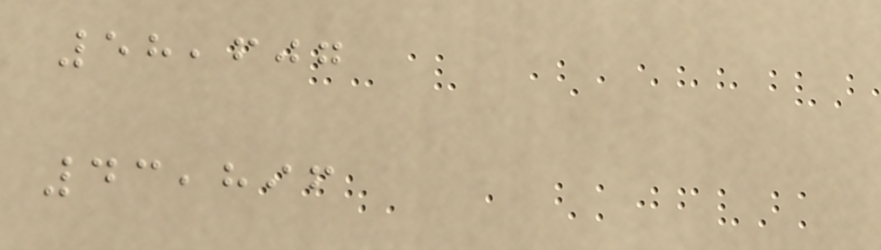58,607
43,896
